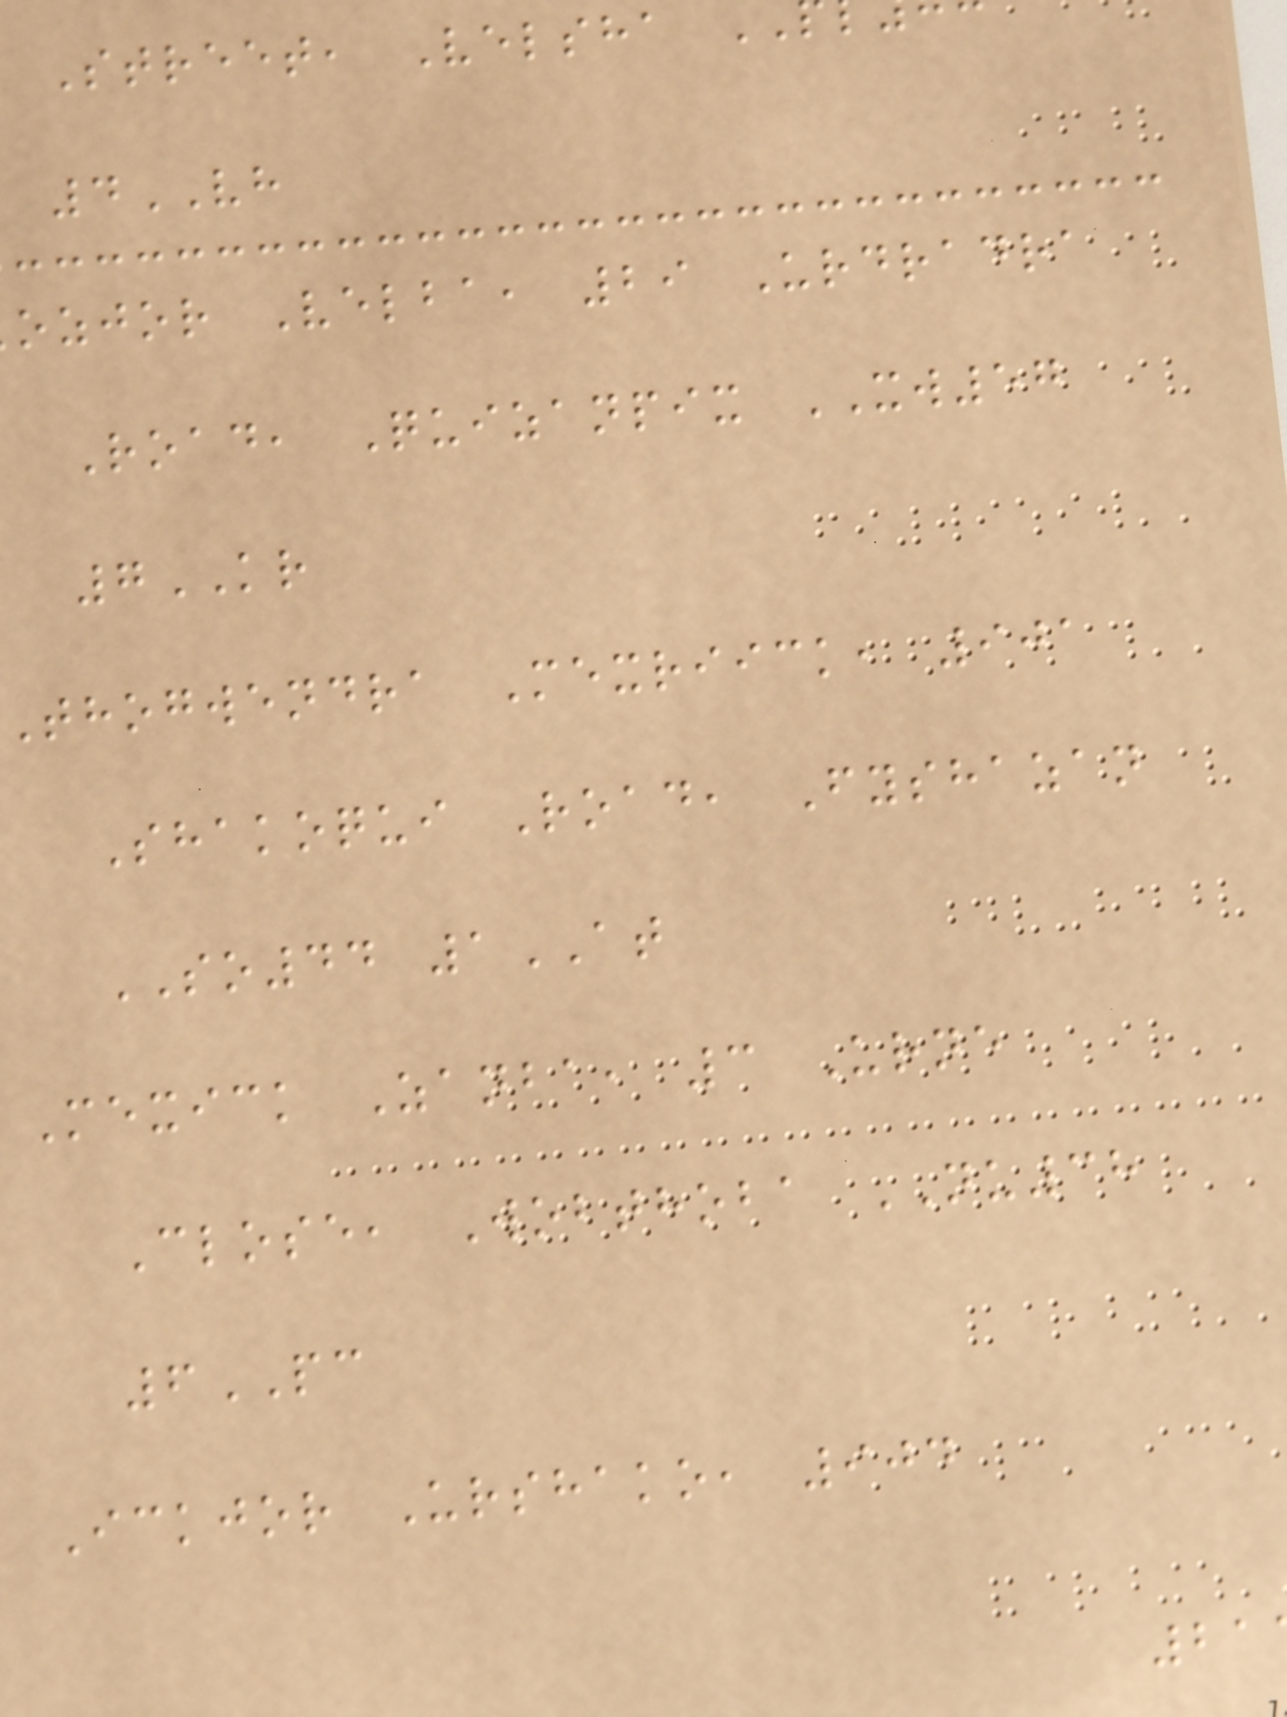Street, Velsha
4VH
ozjor Velba, 29 Urdradra
Road, Quizanpix XW57
7KR
Thogwendra Mexriick, 901
Shakoqui Road, Fyshazan
SO44 1AT
Mexick Zanba, 3 Urne
Close, Wobthoba NU38
6PC
Ickjor Urshako, 904
